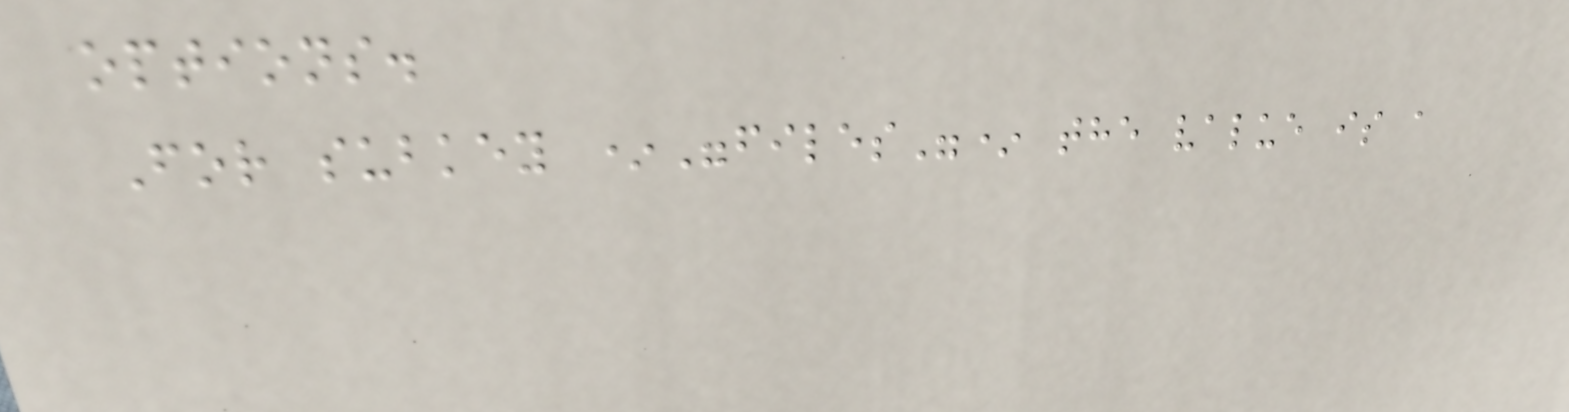options.
For subkey *"files"* the value is a
